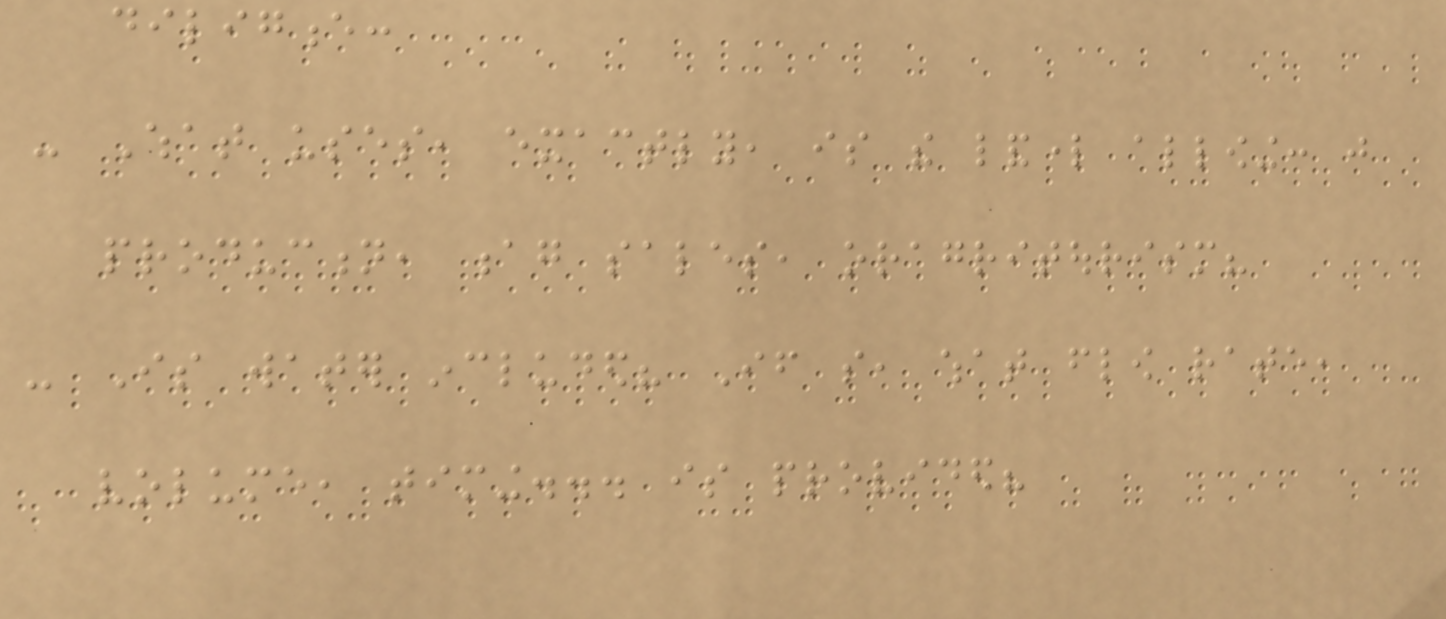diligence:
- What uses, exactly, is the landlord allowing: just
production, ag sales, oragritourism?
- Is water included? If so, what flow rate,
volume, timing... is provided?
